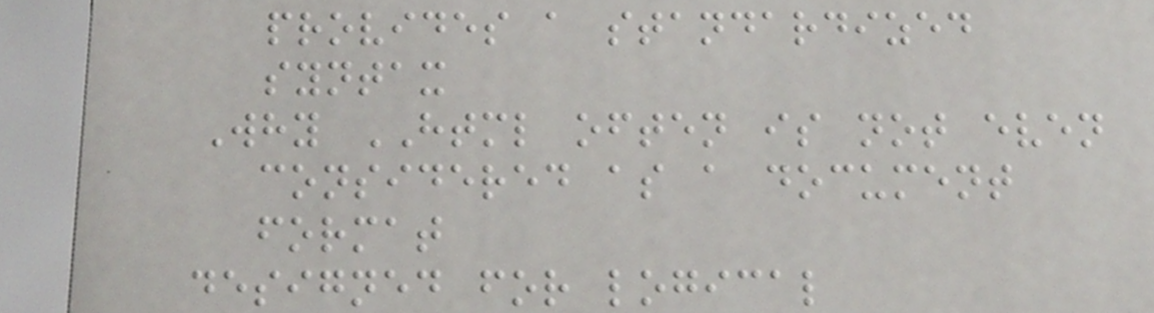provides a standardized
syntax
Why HTML often is not even
considered as a document
format
designed for logical
